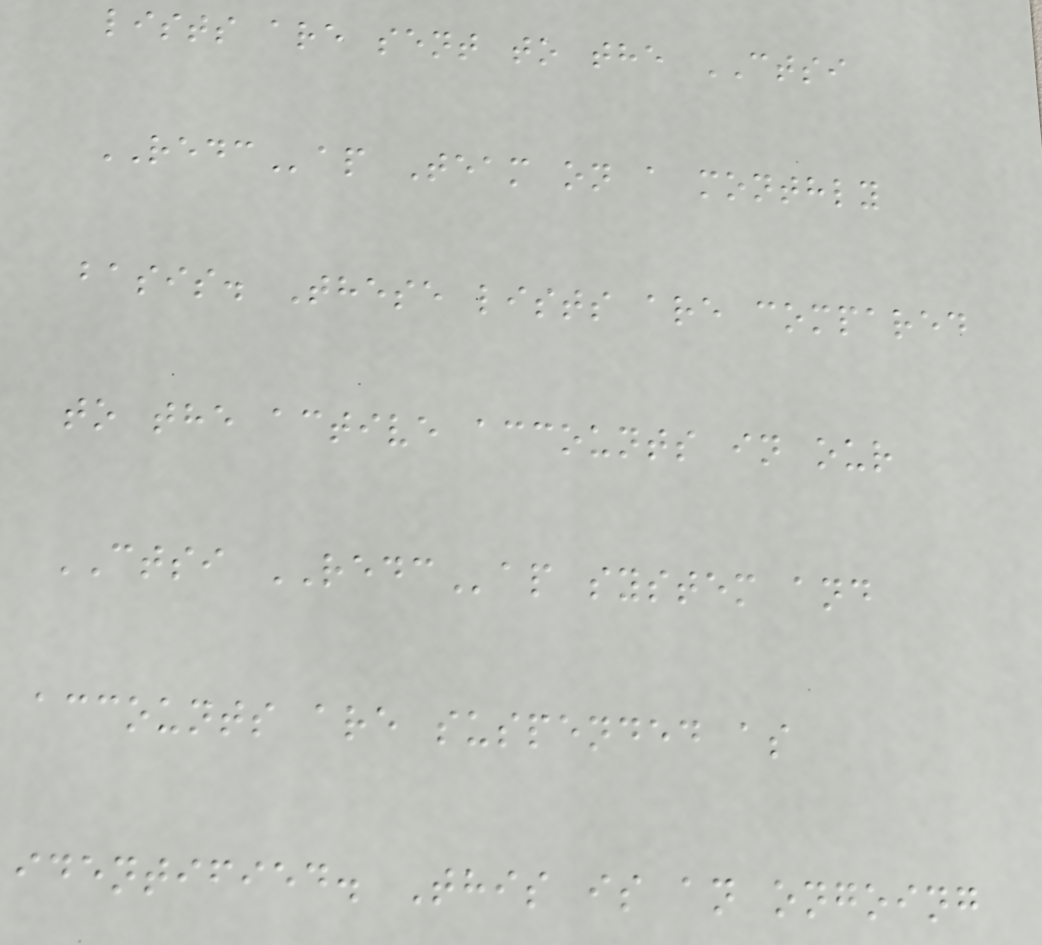lists are sent to the CTSI
REDCap Team on a monthly
basis. These lists are compared
to the active accounts in our
CTSI REDCap system and
accounts are suspended as
identified. This is an ongoing
